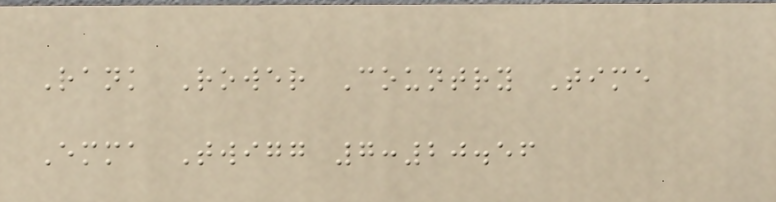Rank Rower Country Time
Emma Twigg 7:20.56
